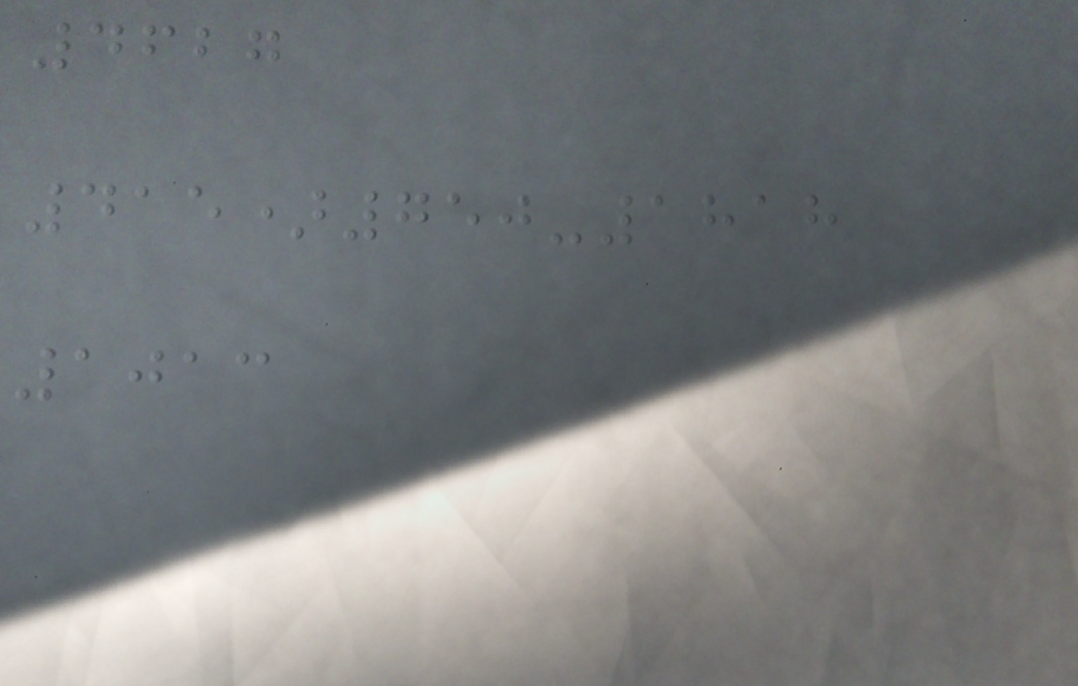4627
415)750-1818
1013
